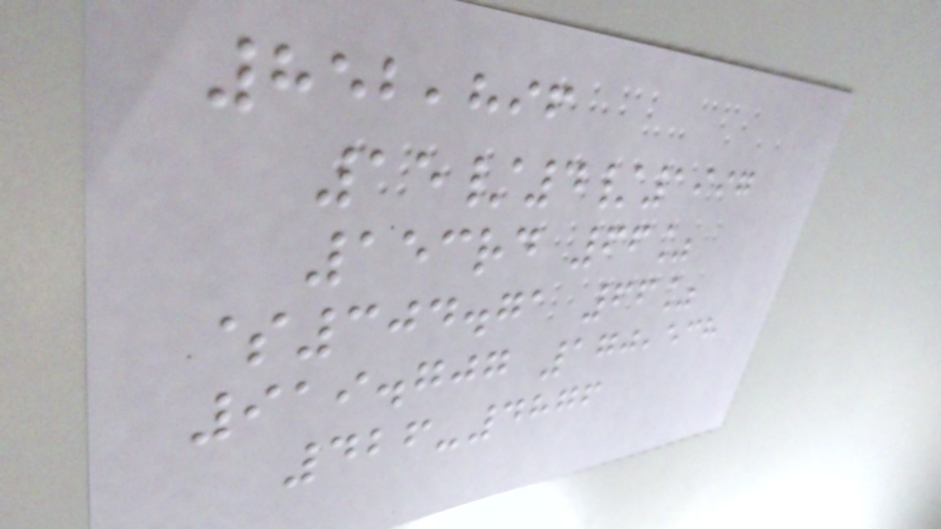852,896
15/4/1997
153rd 66%
$304.71 66%
919.707 170,538
426-4876
